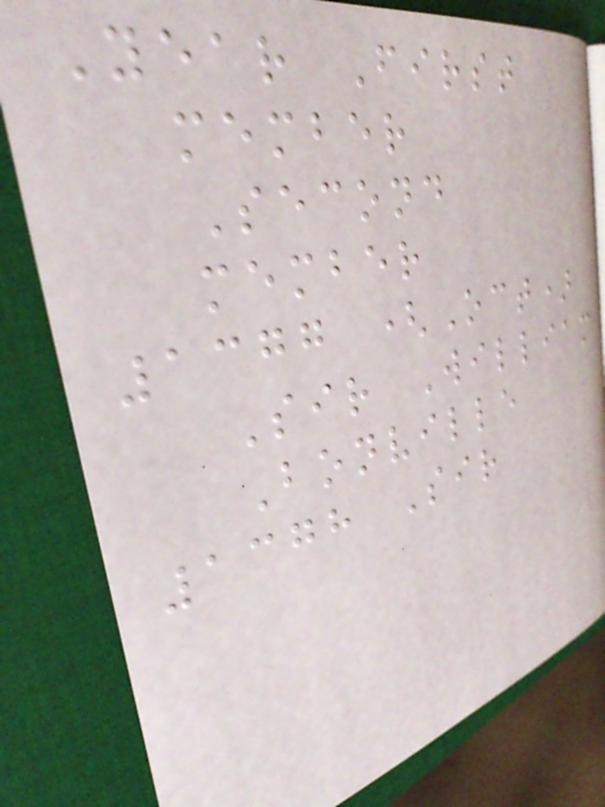Year First
member
Second
member
1377 (Oct)
Sir William
Bonville
1378 Sir
